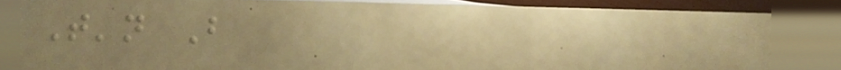T'n B
